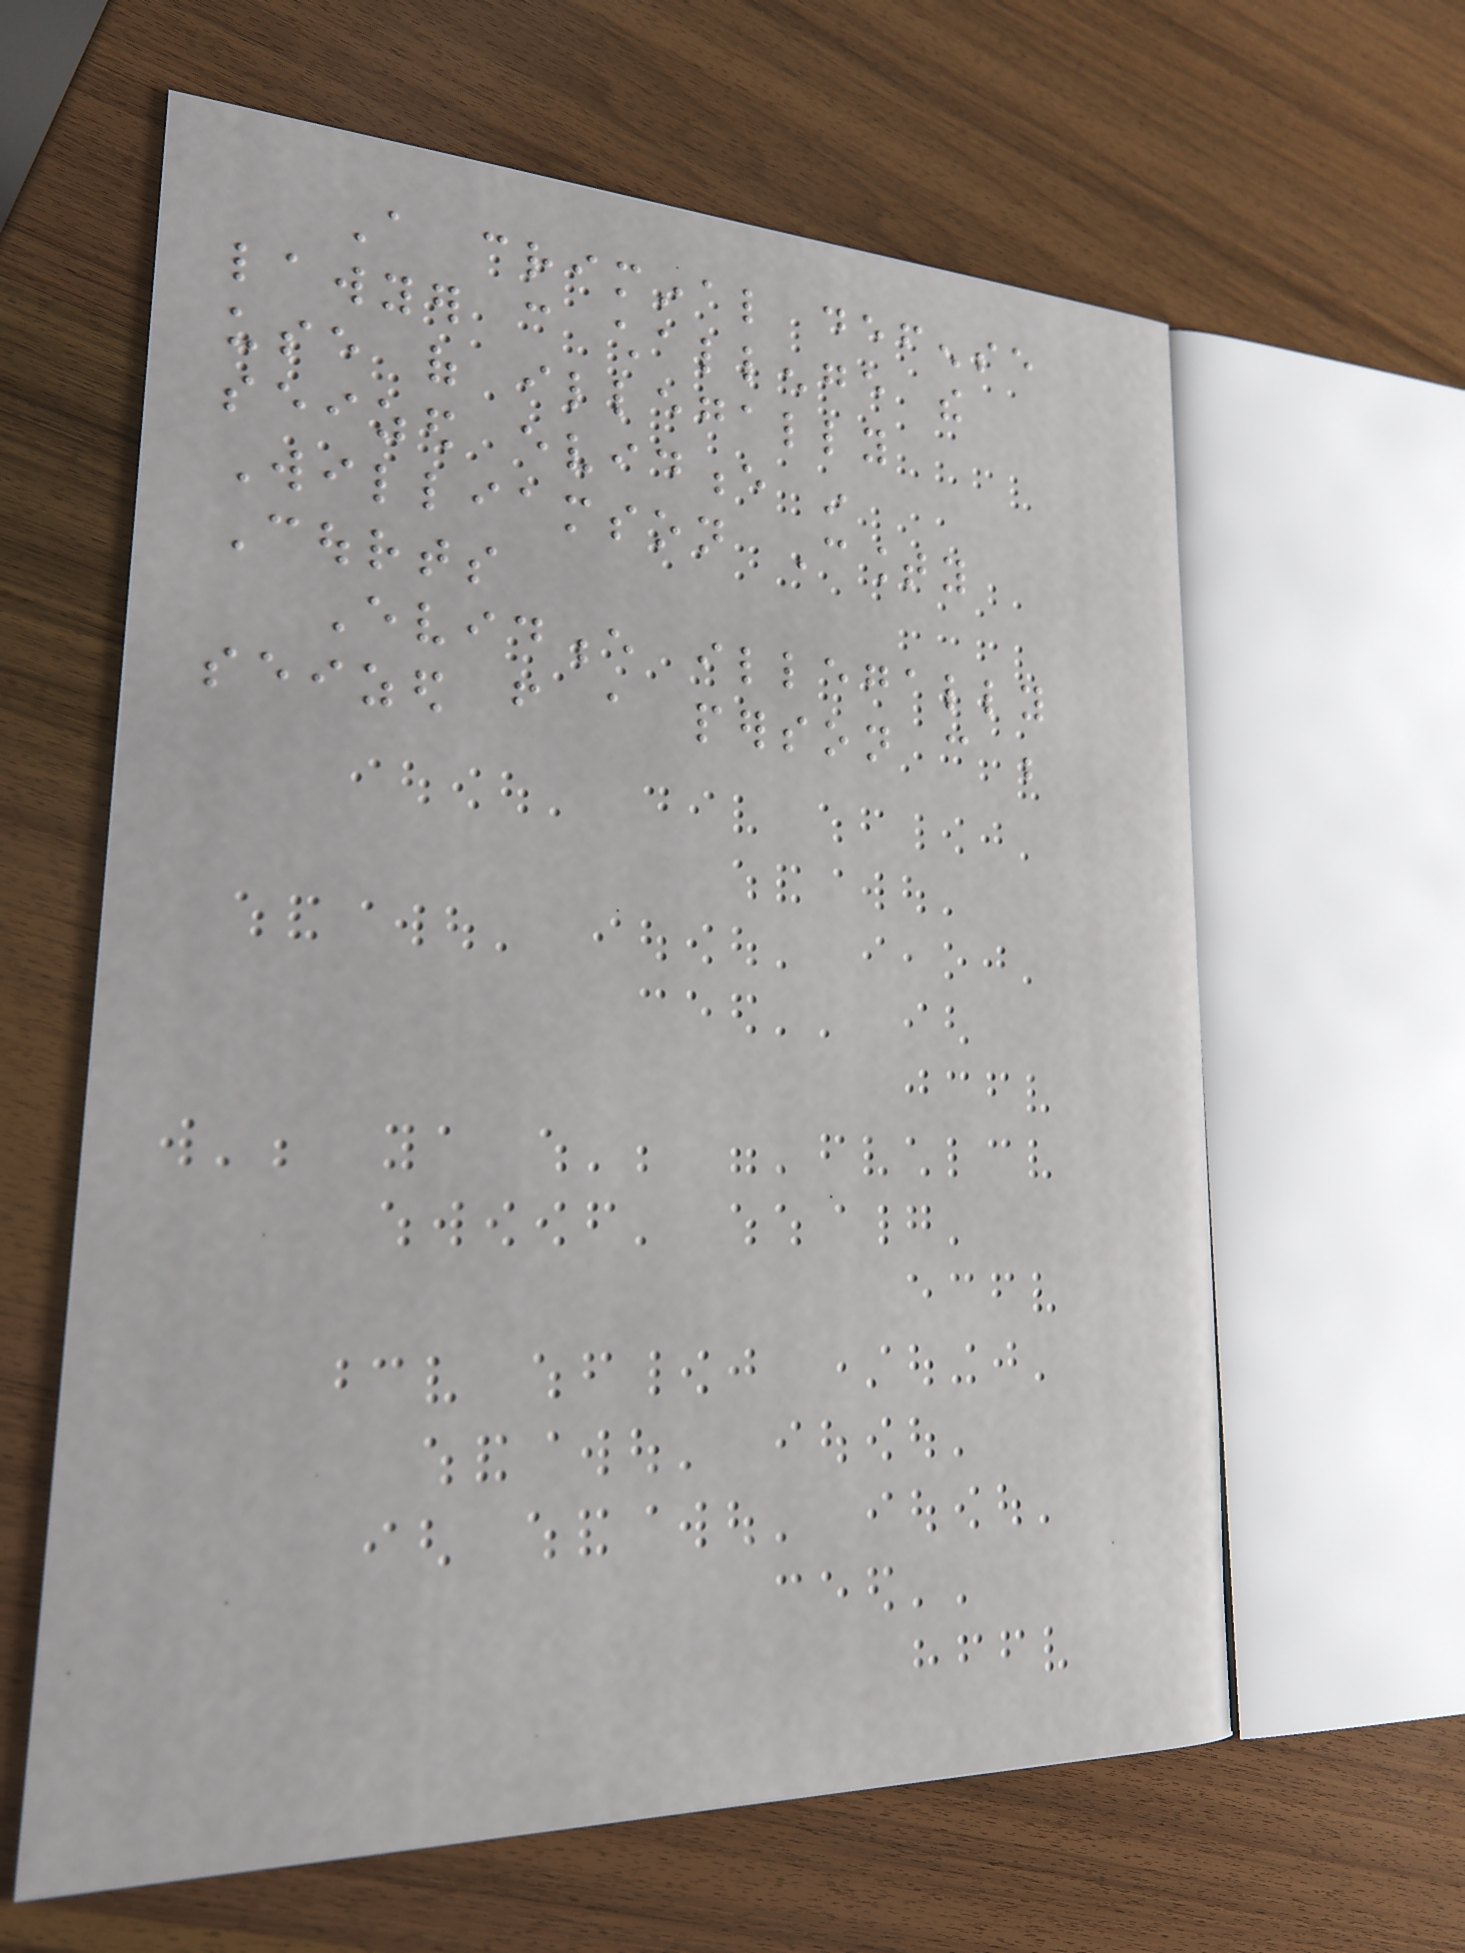A criminal defense
lawyer can challenge the
use of illegally
seized evidence in
Williamson County
Courts
Evidence illegally
seized from a person can be
